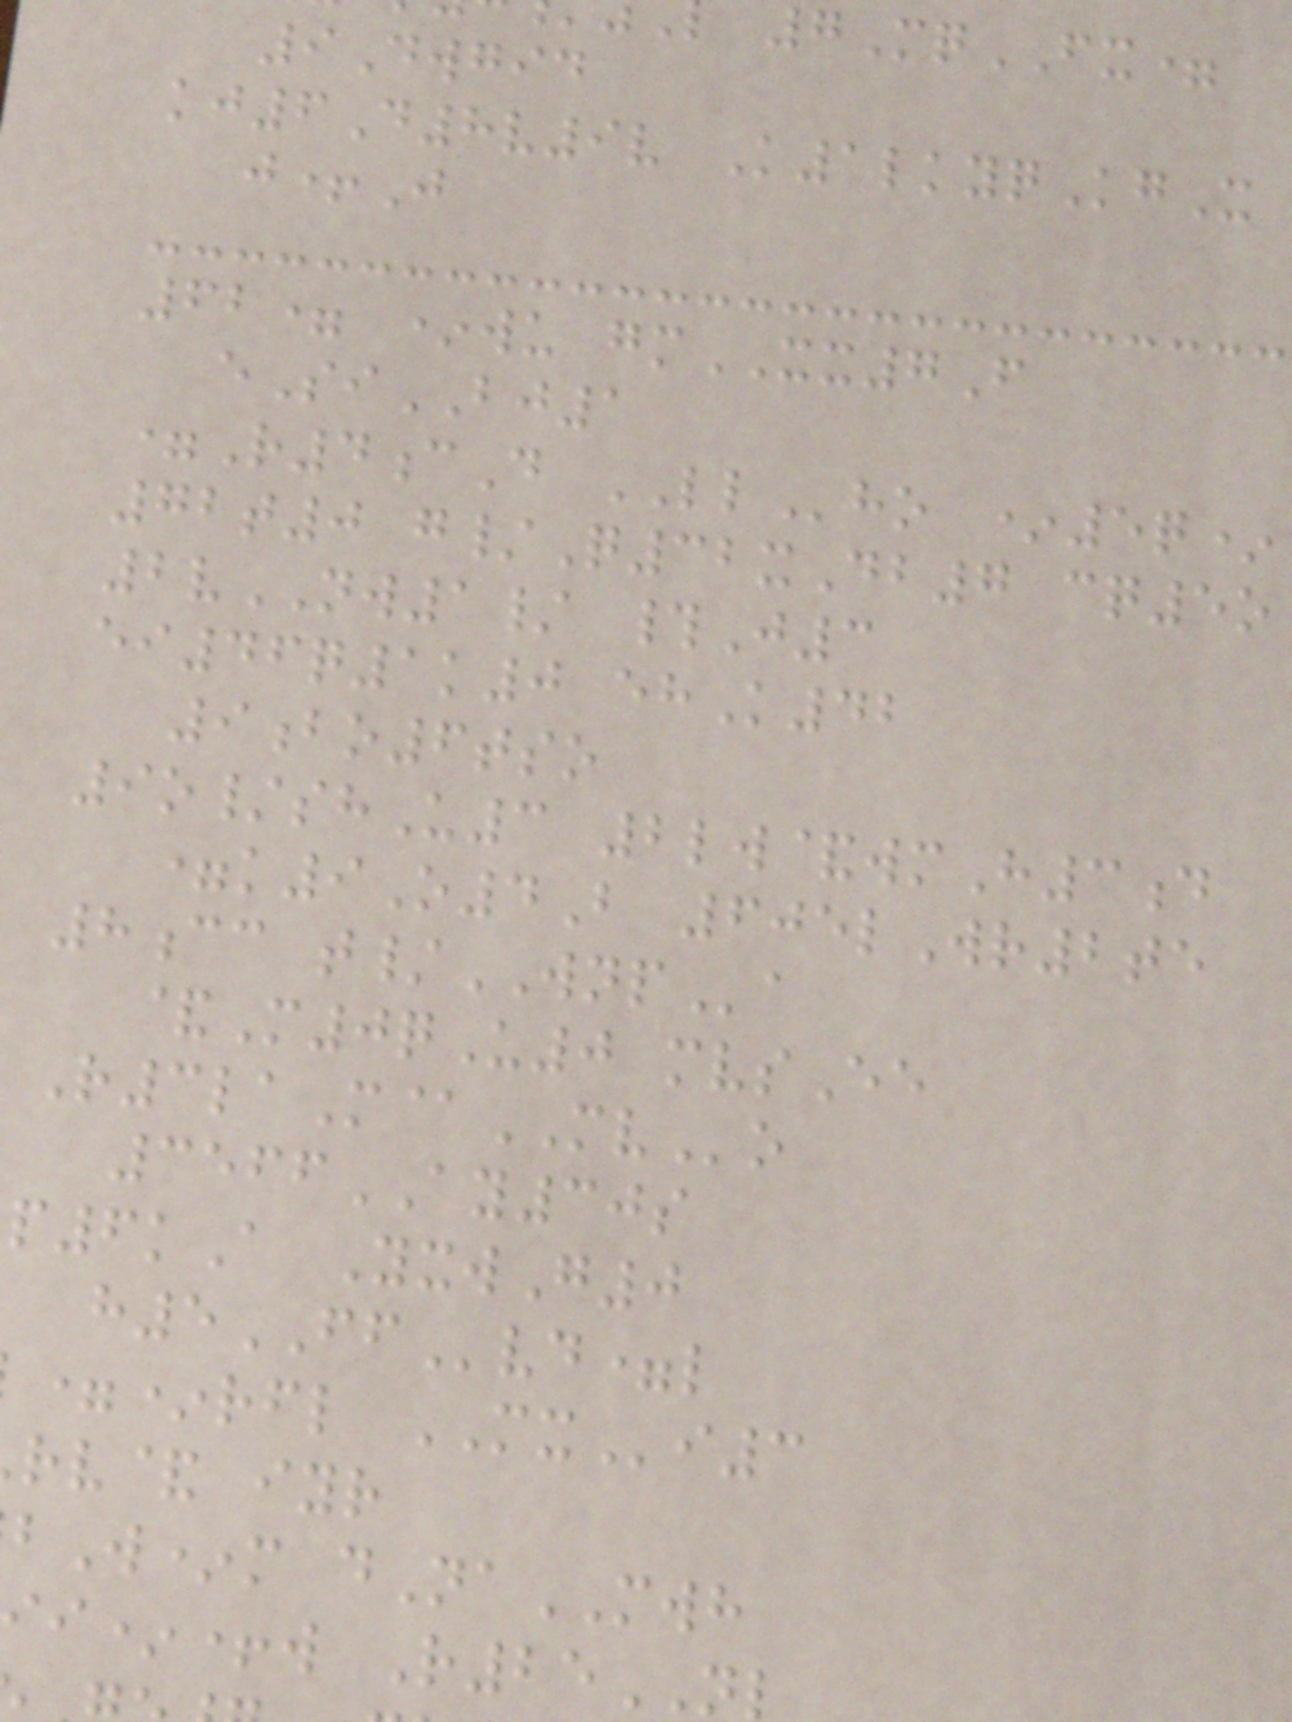7MqFX=
9Dwgid
kj6D8v9v K1lkyqKgX
j+J
62= *wu gmXX7F
eSiBJ1
=R4cD LLho *5q*
72t0 g/Q32xDb7 cq5o
2vNW1/ #J3
ei46q1k0 ehK42
9bo6tso
9o/shU3 2lw&wmH3d
=k9O4B 605lWr2te
8cc t/WNPa
&M0qU0 mvsEe
R3laM@MVo
3566AY30s
p6kA YxwG0
h5FFvd=l
=*rfl MXi3
rv& iyr
W*m dNaMWH
i*+w R25
